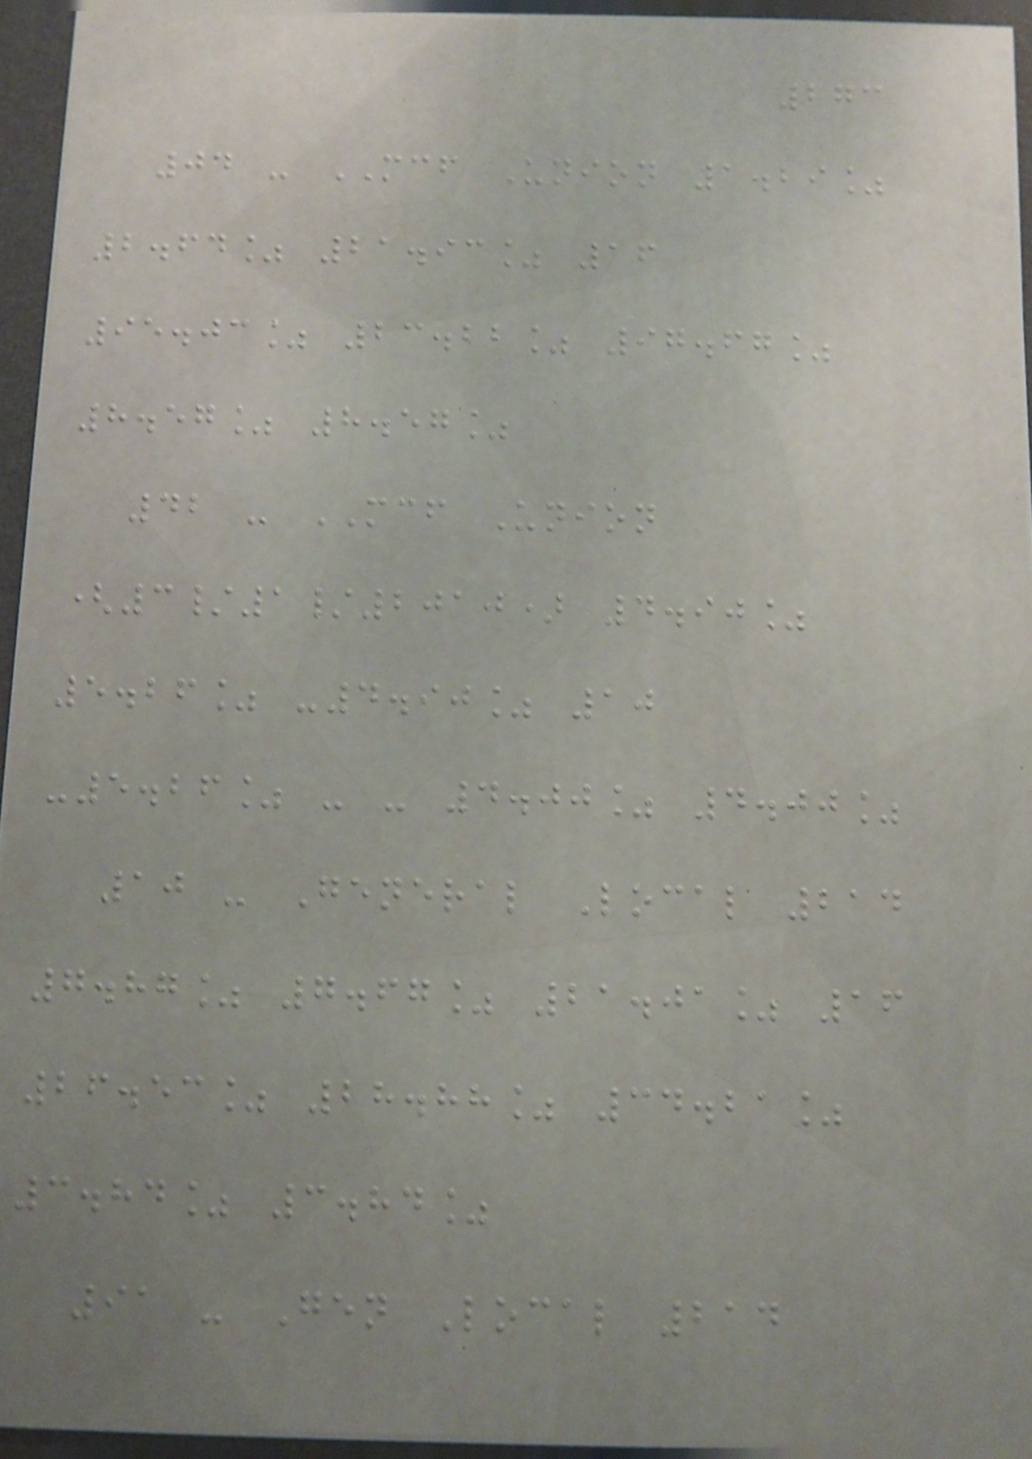273
04 - MCF Union 1.29%
2.64% 21.93% 16
95.03% 23.22% 97.67%
8.57% 8.57%
42 - MCF Union
(3/1/2010) 4.90%
5.26% -4.90% 10
-5.26% - - 4.00% 4.00%
10 - General Local 214
7.87% 7.67% 21.01% 16
26.53% 28.88% 34.21%
3.84% 3.84%
91 - Gen Local 214
